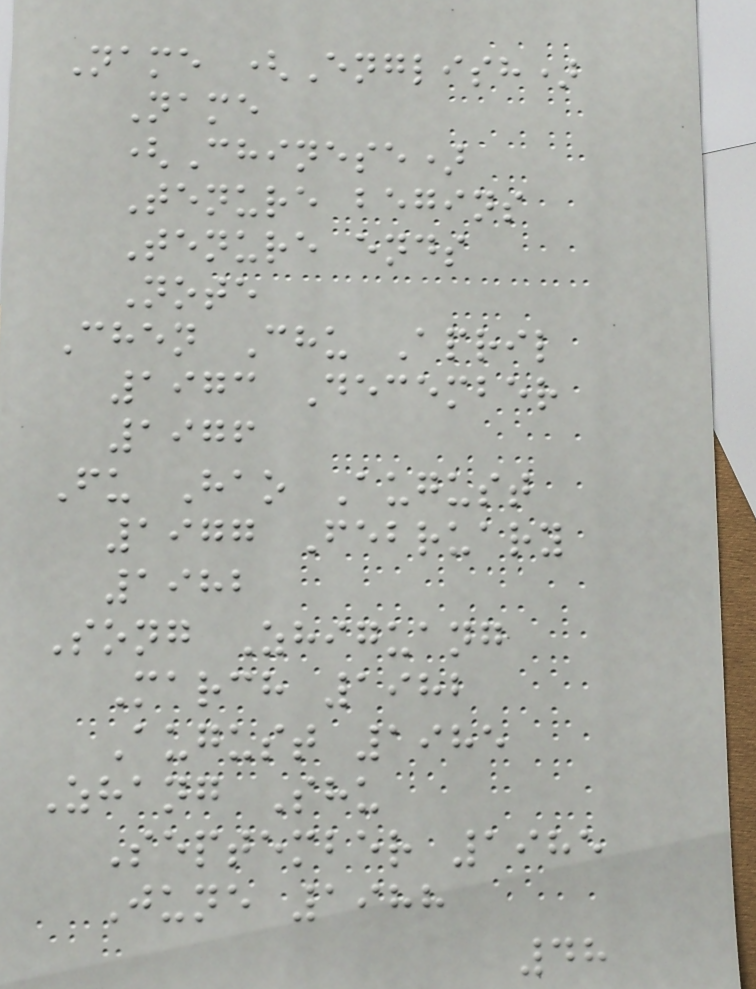Name (English)
Name
(Chinese)
Tenure begins
Tenure ends
Note
Chen Chu April
1973 December
1976
Fu Hao August
1977 February
1982
Song Zhiguang
March 1982
August 1985
Zhang Shu
September 1985
June 1988
48
